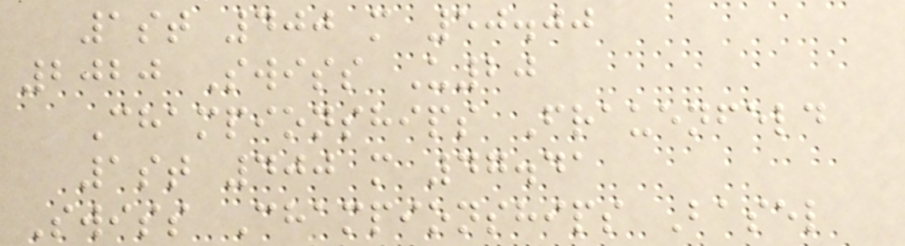1st 400 m 50.00
2020 Swiss U20
Championships Frauenfeld
1st 400 m 47.41
Swiss Championships Basel
